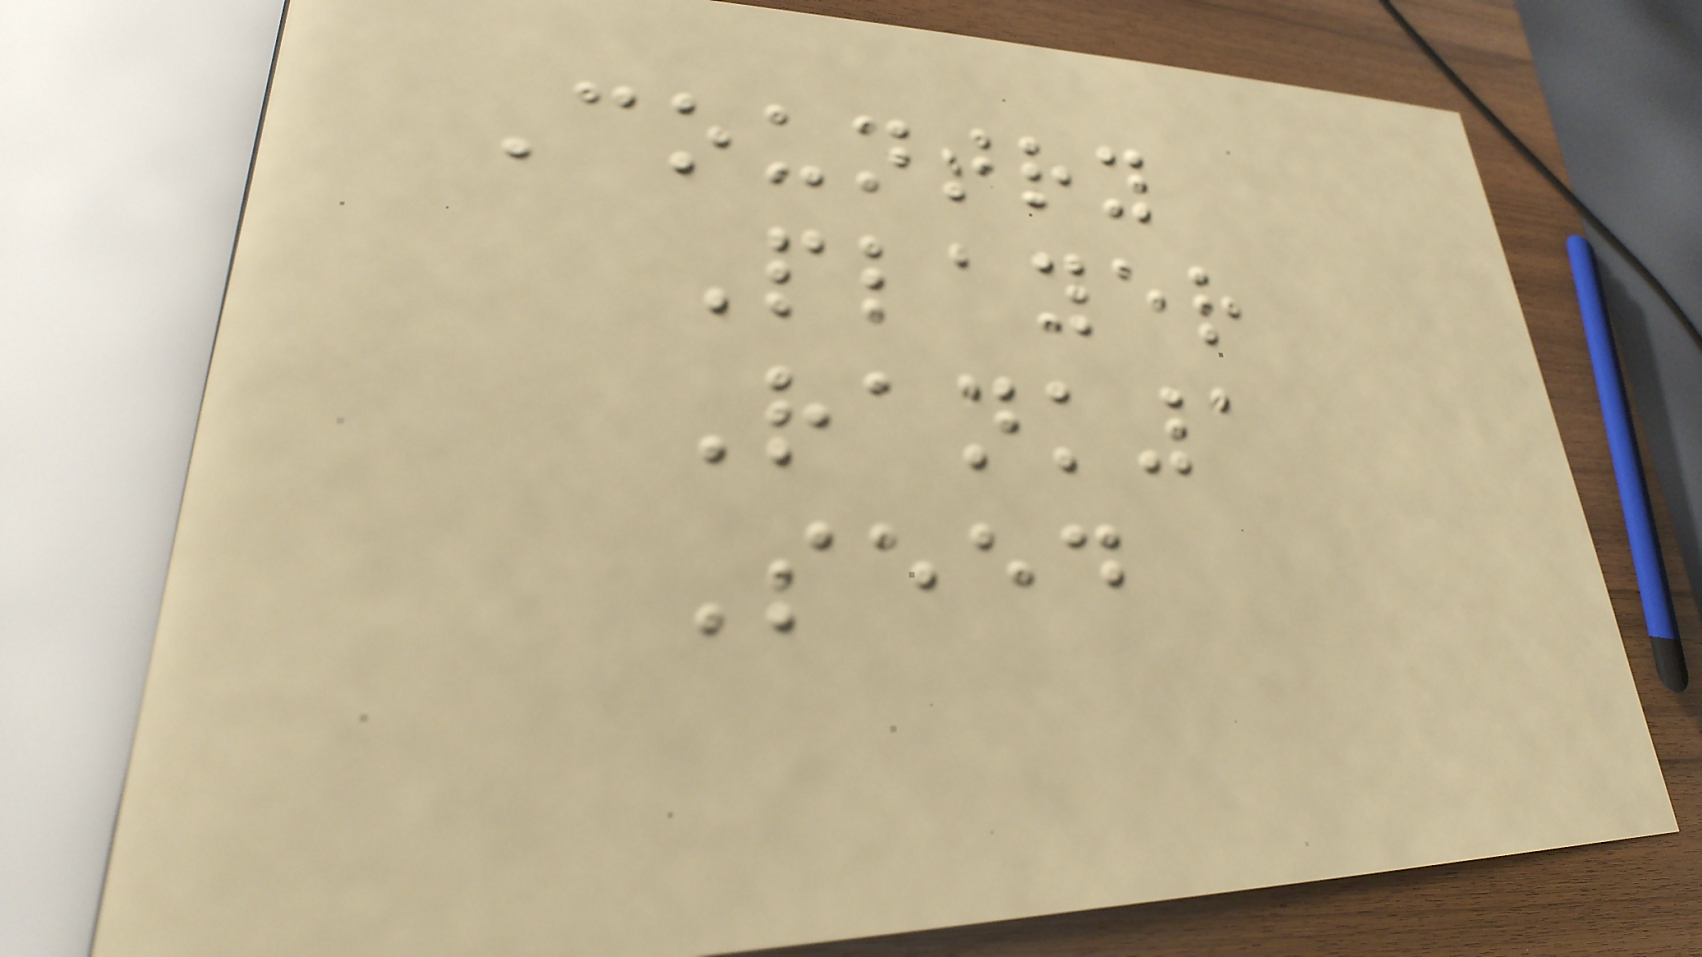Country
Player
Rank1
Seed
